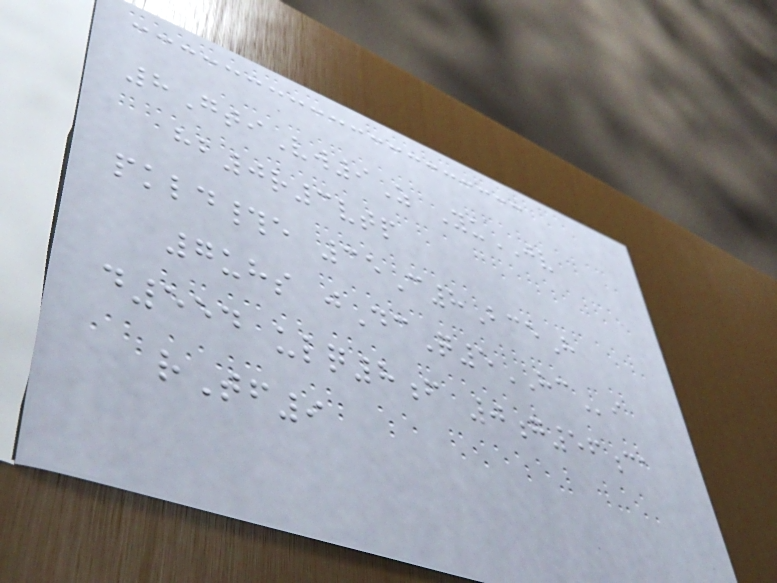8GtiVw9Z YuJV
hb0r3vtp
pkld#e 35C8BceH
7uhs jDcQ5HCi
d554 ulq8f 0g56ca
rTf9
